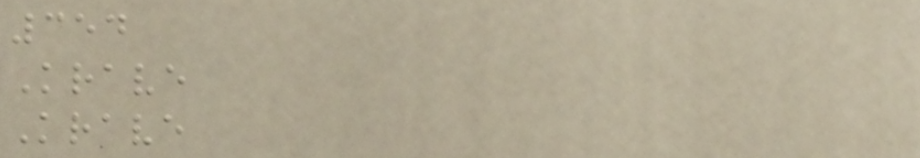354
Krave
Krave
